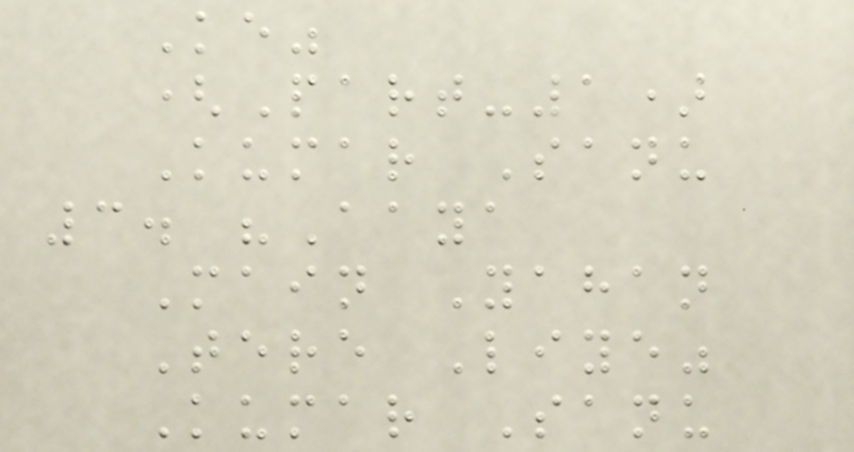Ke"
(Part-1)
Kumar Sanu
3. "Aaya
Main Yahan
Tere Liye"
Kumar Sanu
